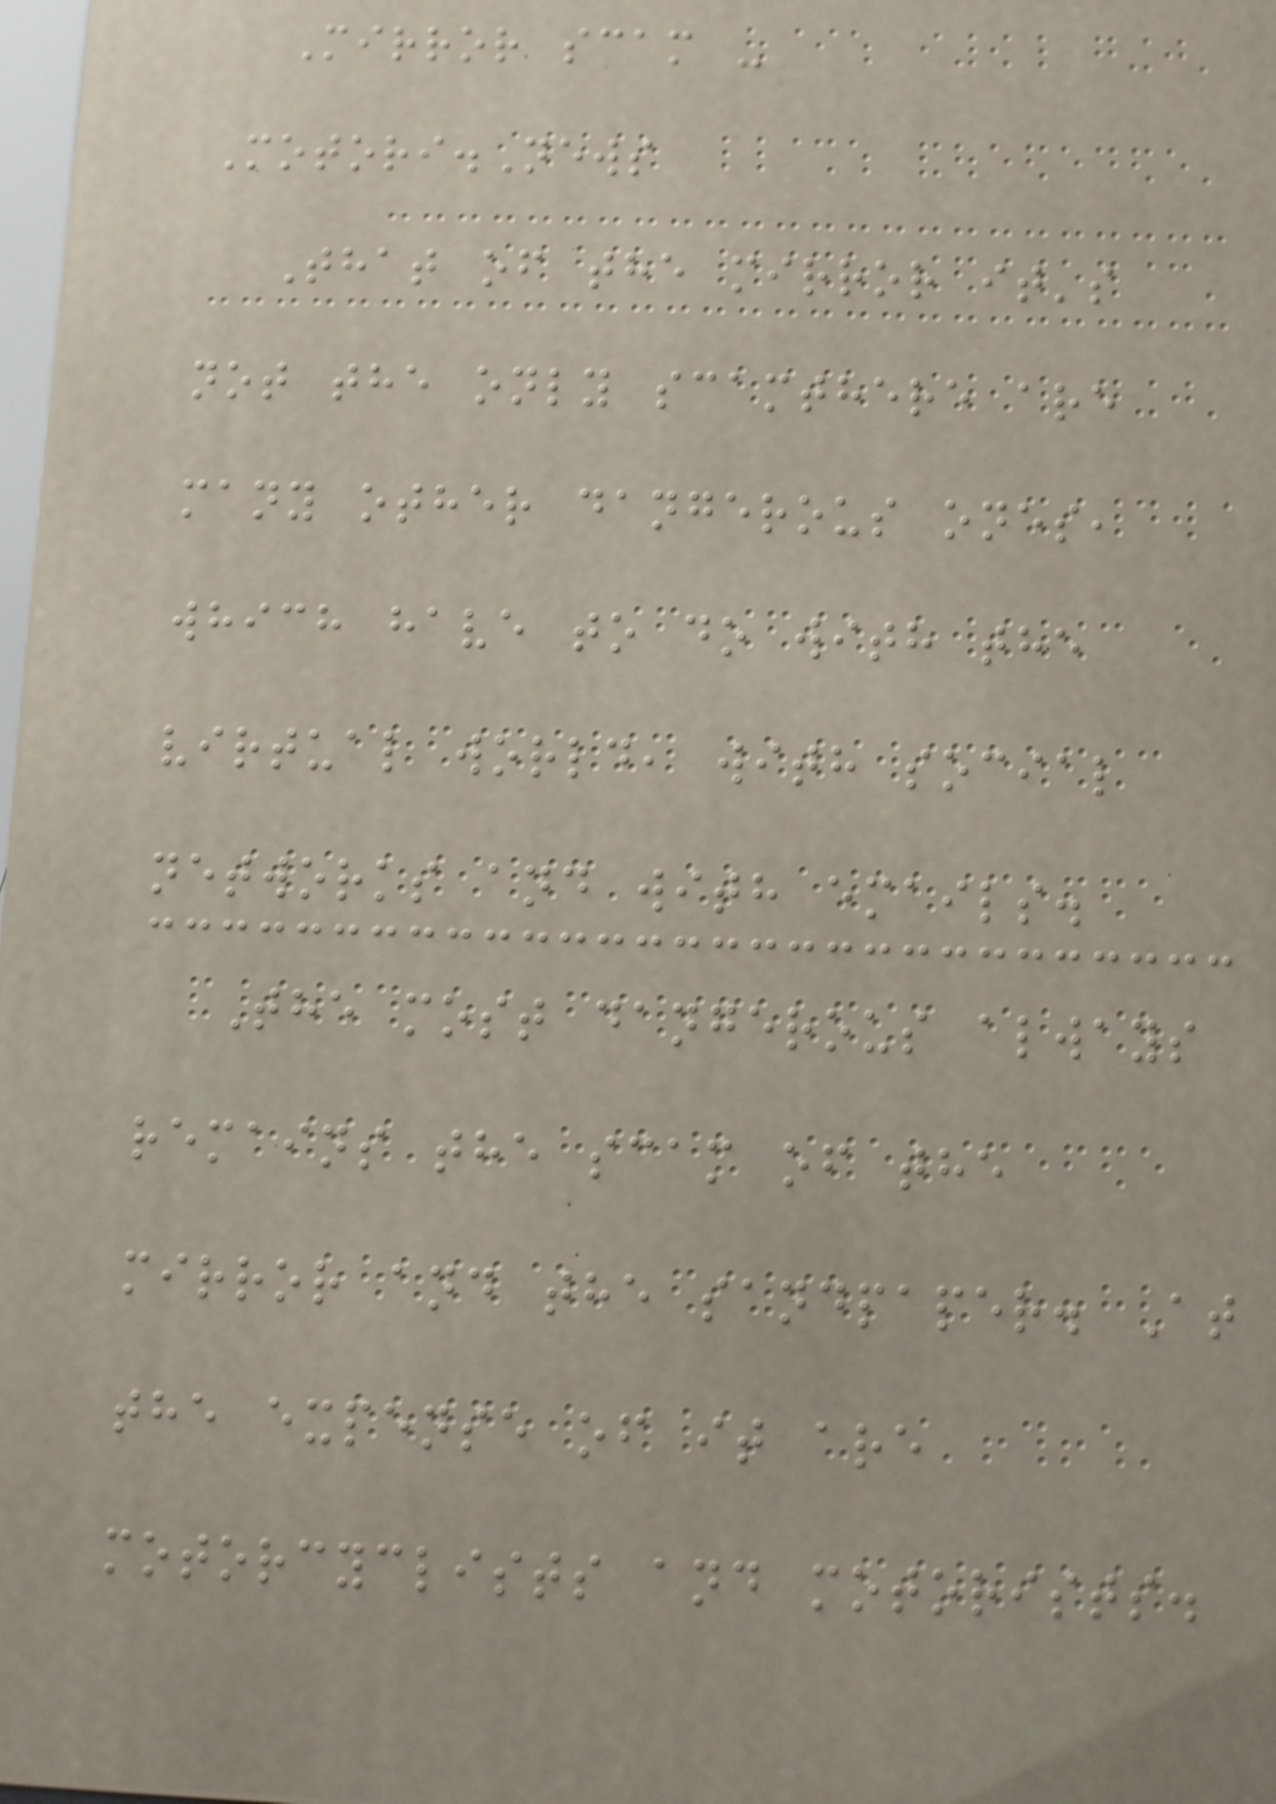Mirror scam -
Motori.News
That of the mirror it's
not the only scamthere are
many other dangerous ones,
which have to do with the
virtual world, with social
networks and with emails.
The most dangerous always
remains the scam of the
mirror and the sandpaper. At
the expense of it are
motorcyclists and motorists.
